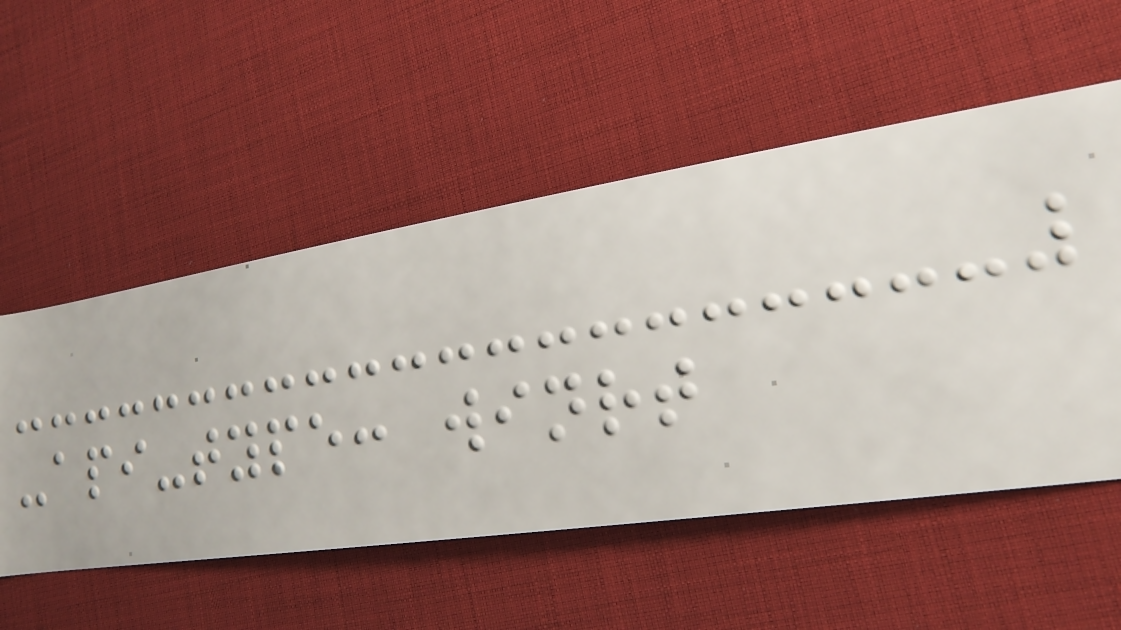-api-type: winrt
